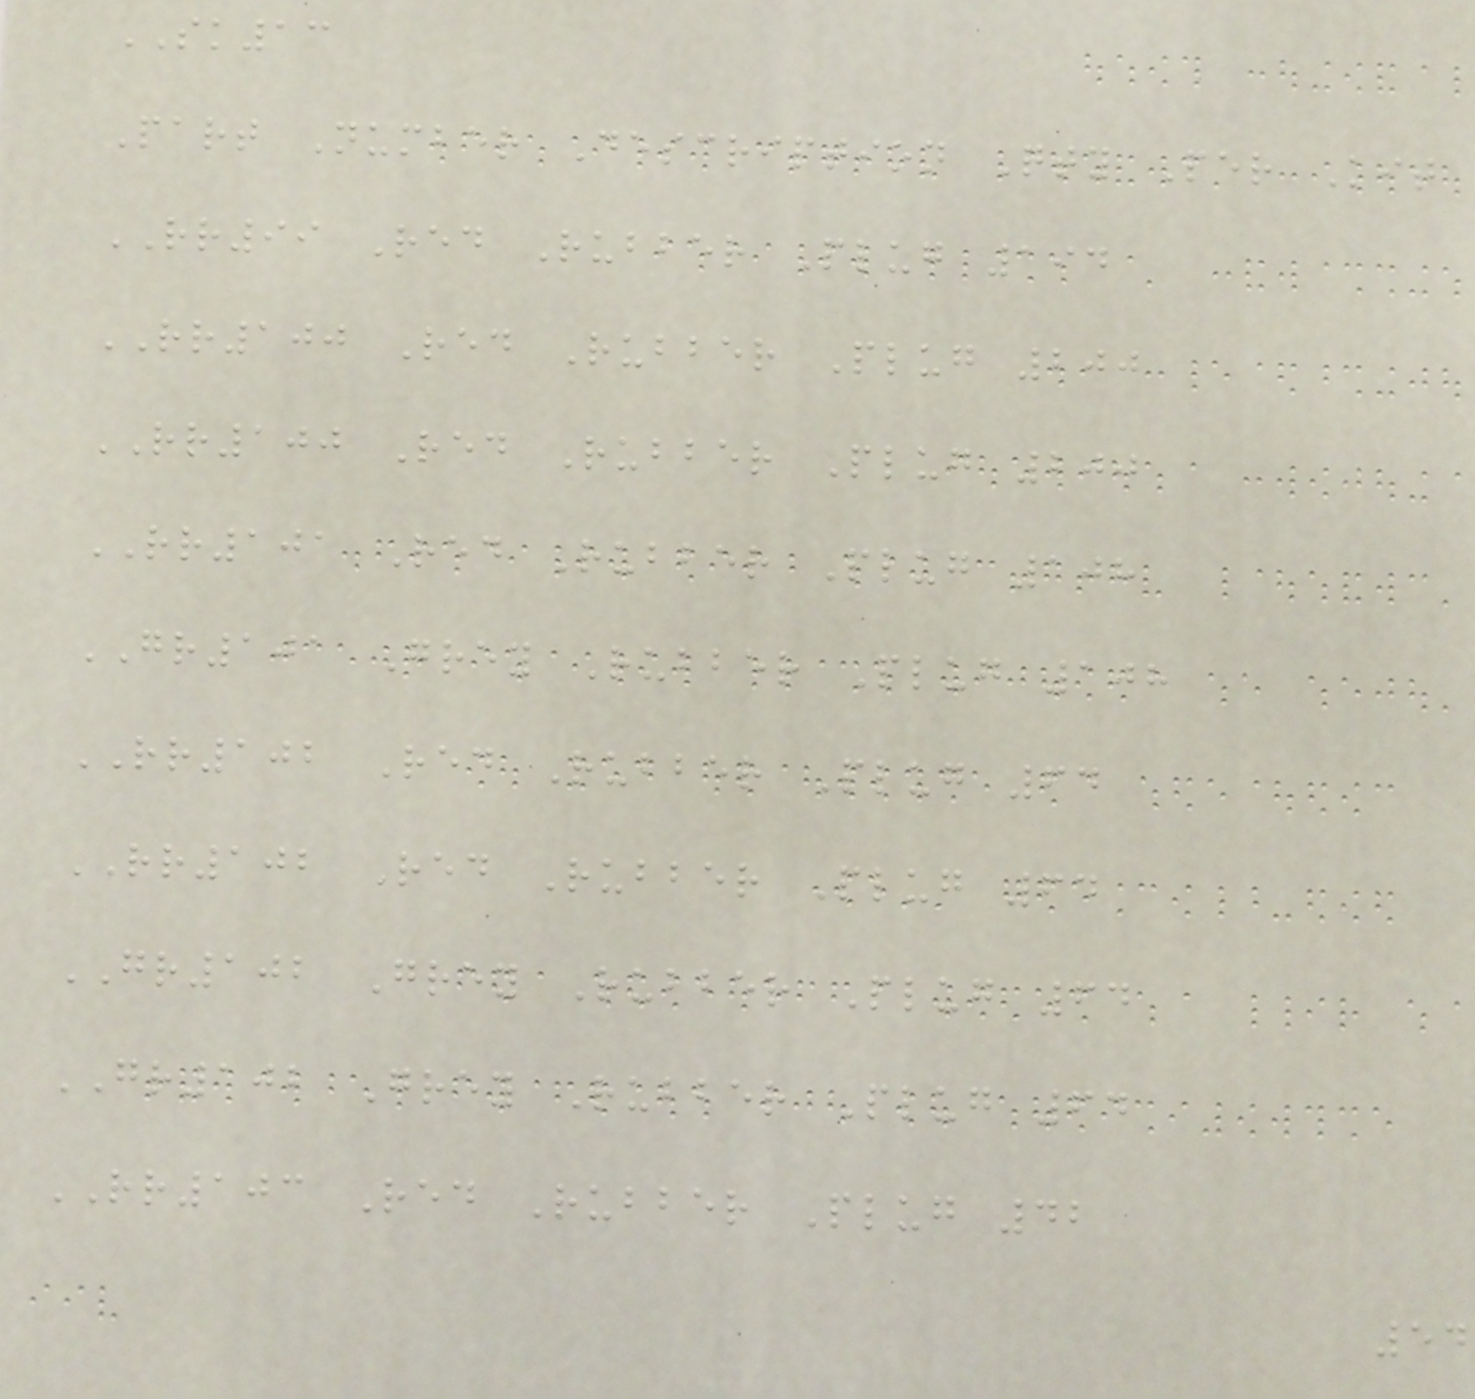SK13
Part Number Description Qty Per Kit
RR99 Red Rubber Plug 194
RR100 Red Rubber Plug 200
RR100 Red Rubber Plug 200
RR101 Red Rubber Plug 108
GR101 Grey Rubber Plug 108
RR102 Red Rubber Plug 64
RR102 Red Rubber Plug 64
GR102 Grey Rubber Plug 64
GR102 Grey Rubber Plug 64
RR103 Red Rubber Plug 42
54
